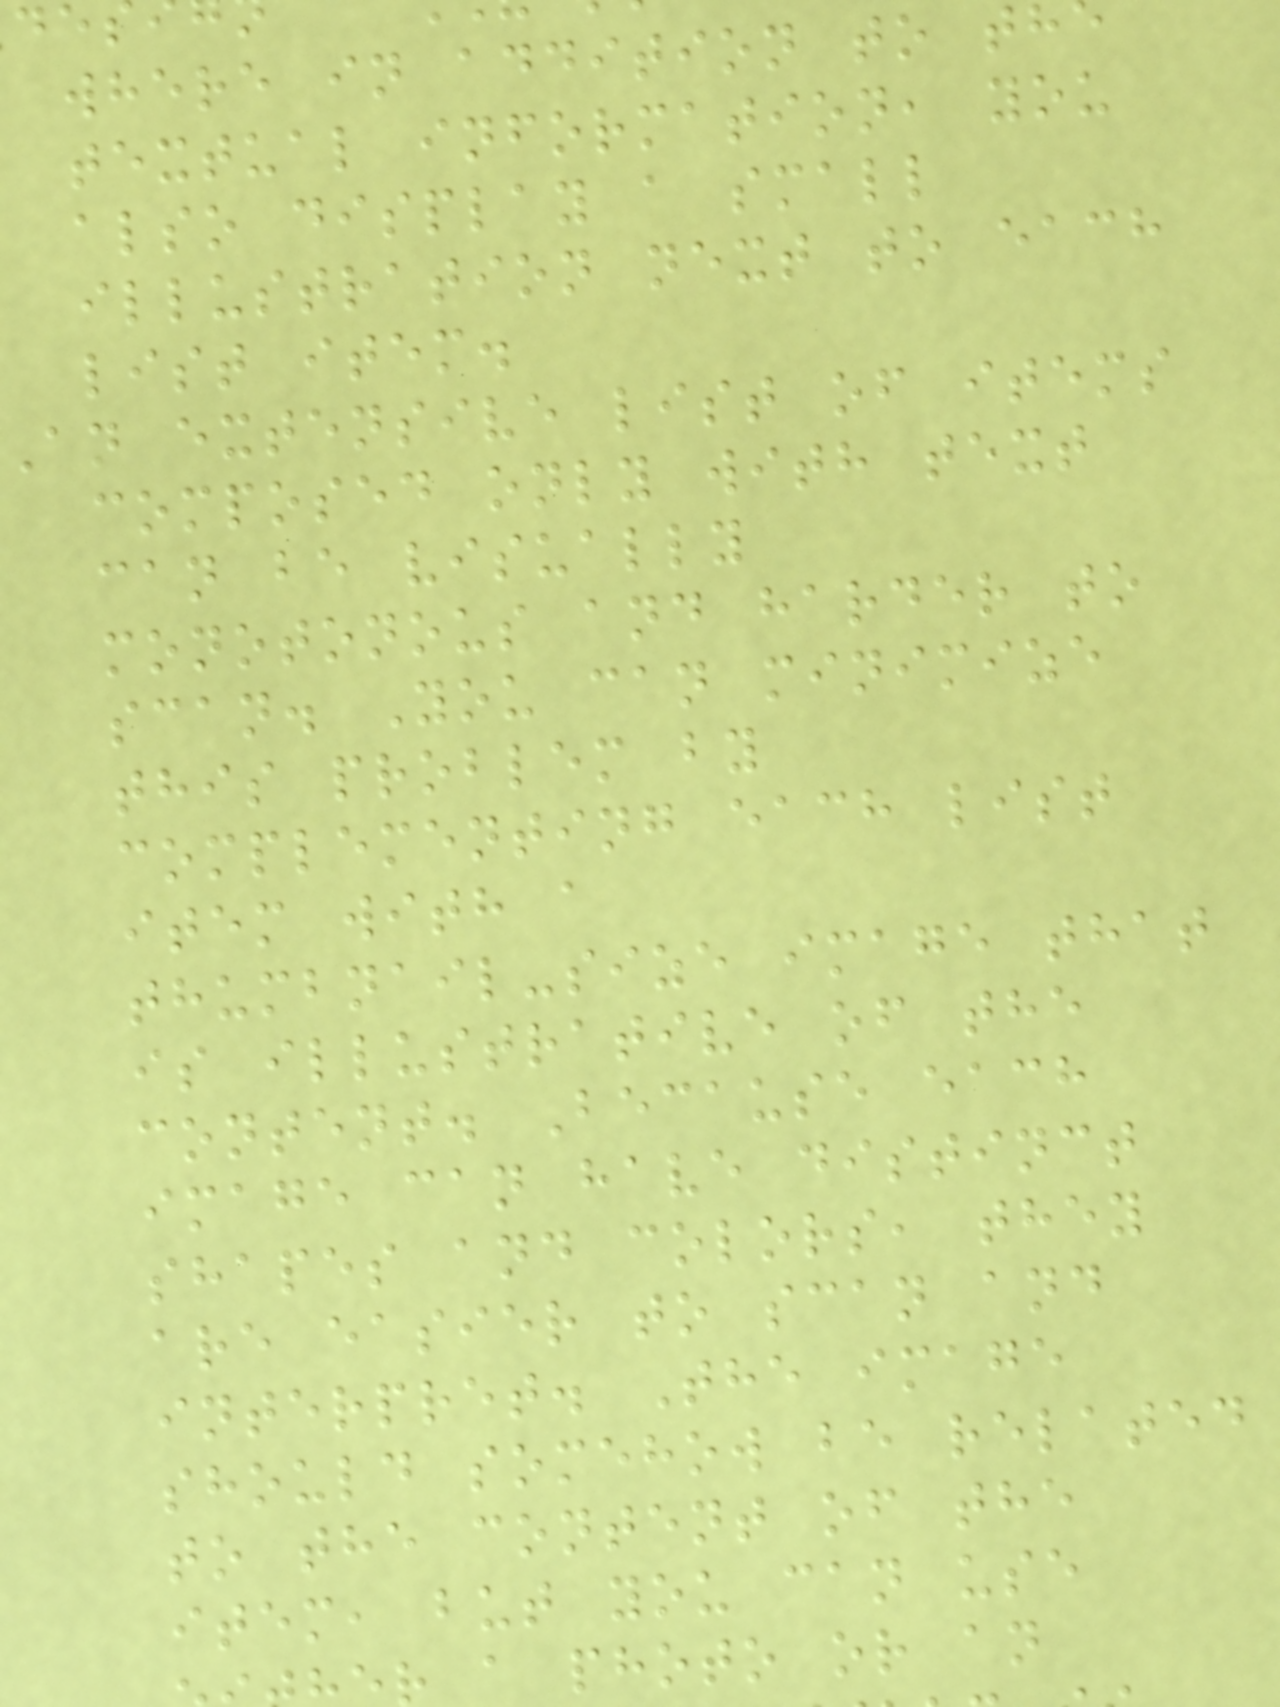where in addition to th
textual information, you
also display a small
illustration next to each
list item.
An extensive list of items
composed only with text
can be visually
monotonous and harder to
scan. You can minimize
this problem by
complementing each list
item with a
thumbnail-size image that
is illustrative of the
content. Because each
image can have distinct
shapes and colors, they
are easier to scan and
interpret. The image
should somehow be related
to the content of the
item, but you can use
r a photo or an
